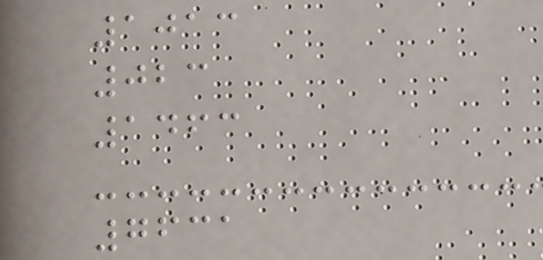1013
023
1463
7631
